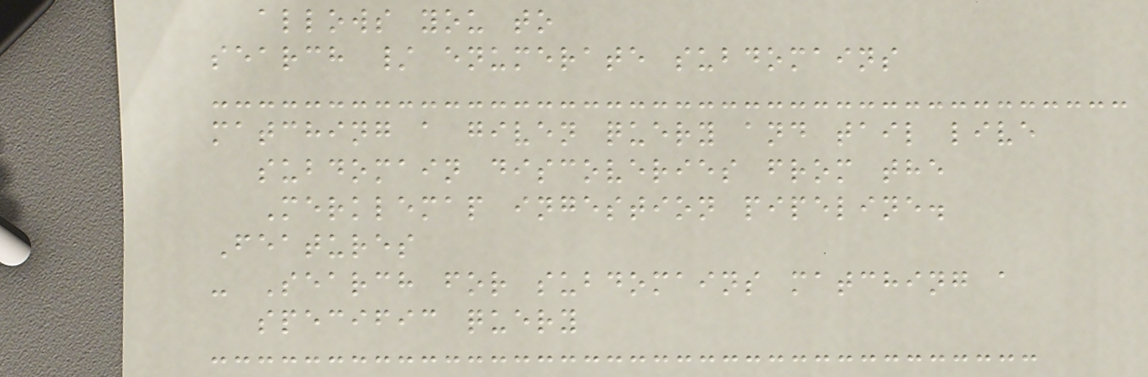allows you to
search / enumerate subdomains
matching a given query and tail live
subdomain discoveries from the
Merklemap ingestion pipeline.
Features
- Search for subdomains matching a
specific query
